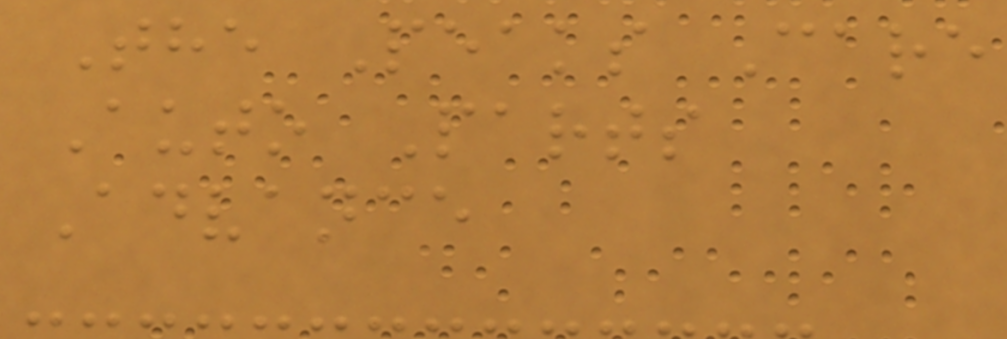The Peaks Care
Auto Parts
Advance
